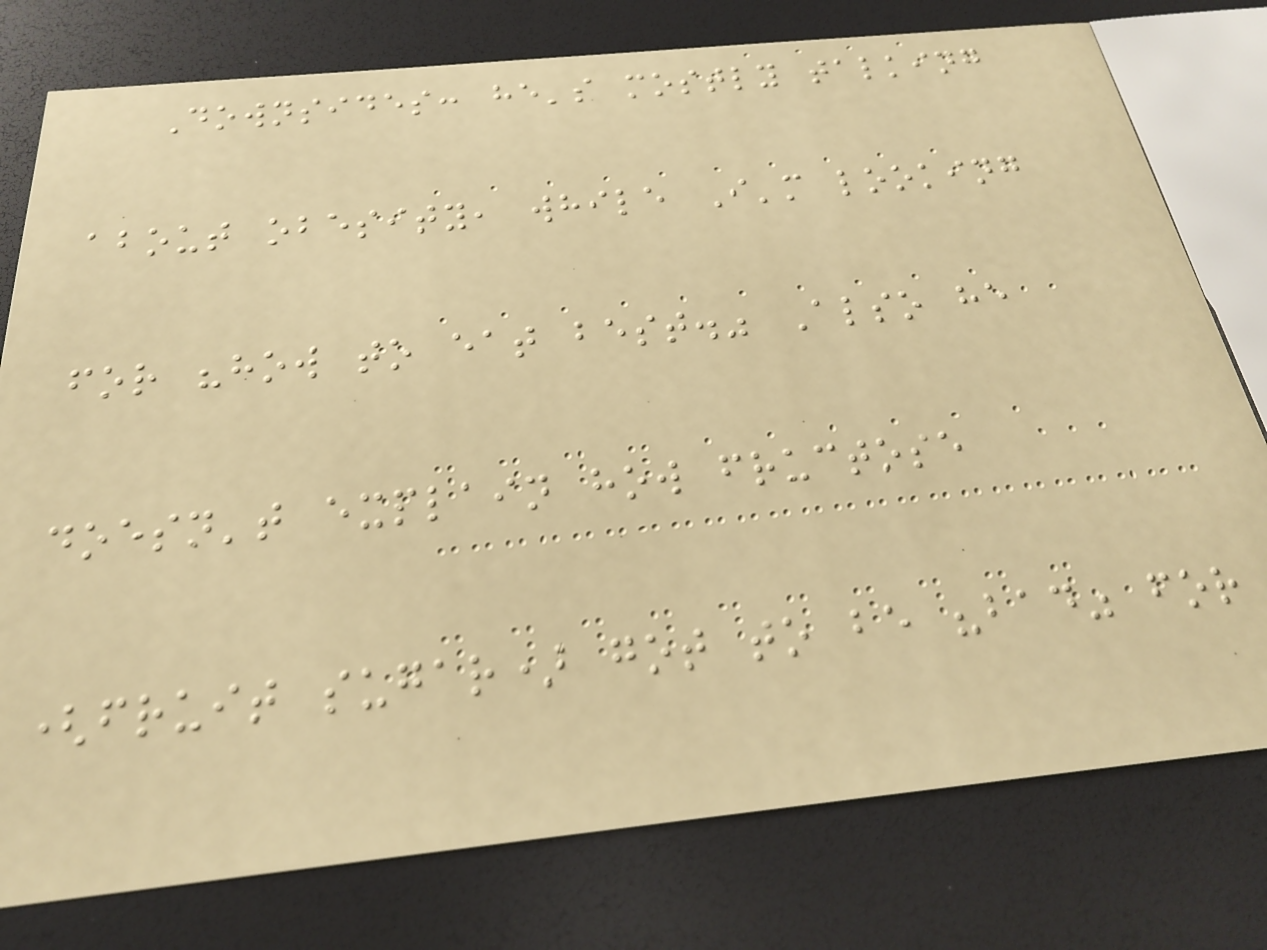Downsides: he's mostly talking
about obesity, while I'm looking
for "how to eat best." Also he
doesn't explain how fructose
(fruit sugar) got to be "bad" for
